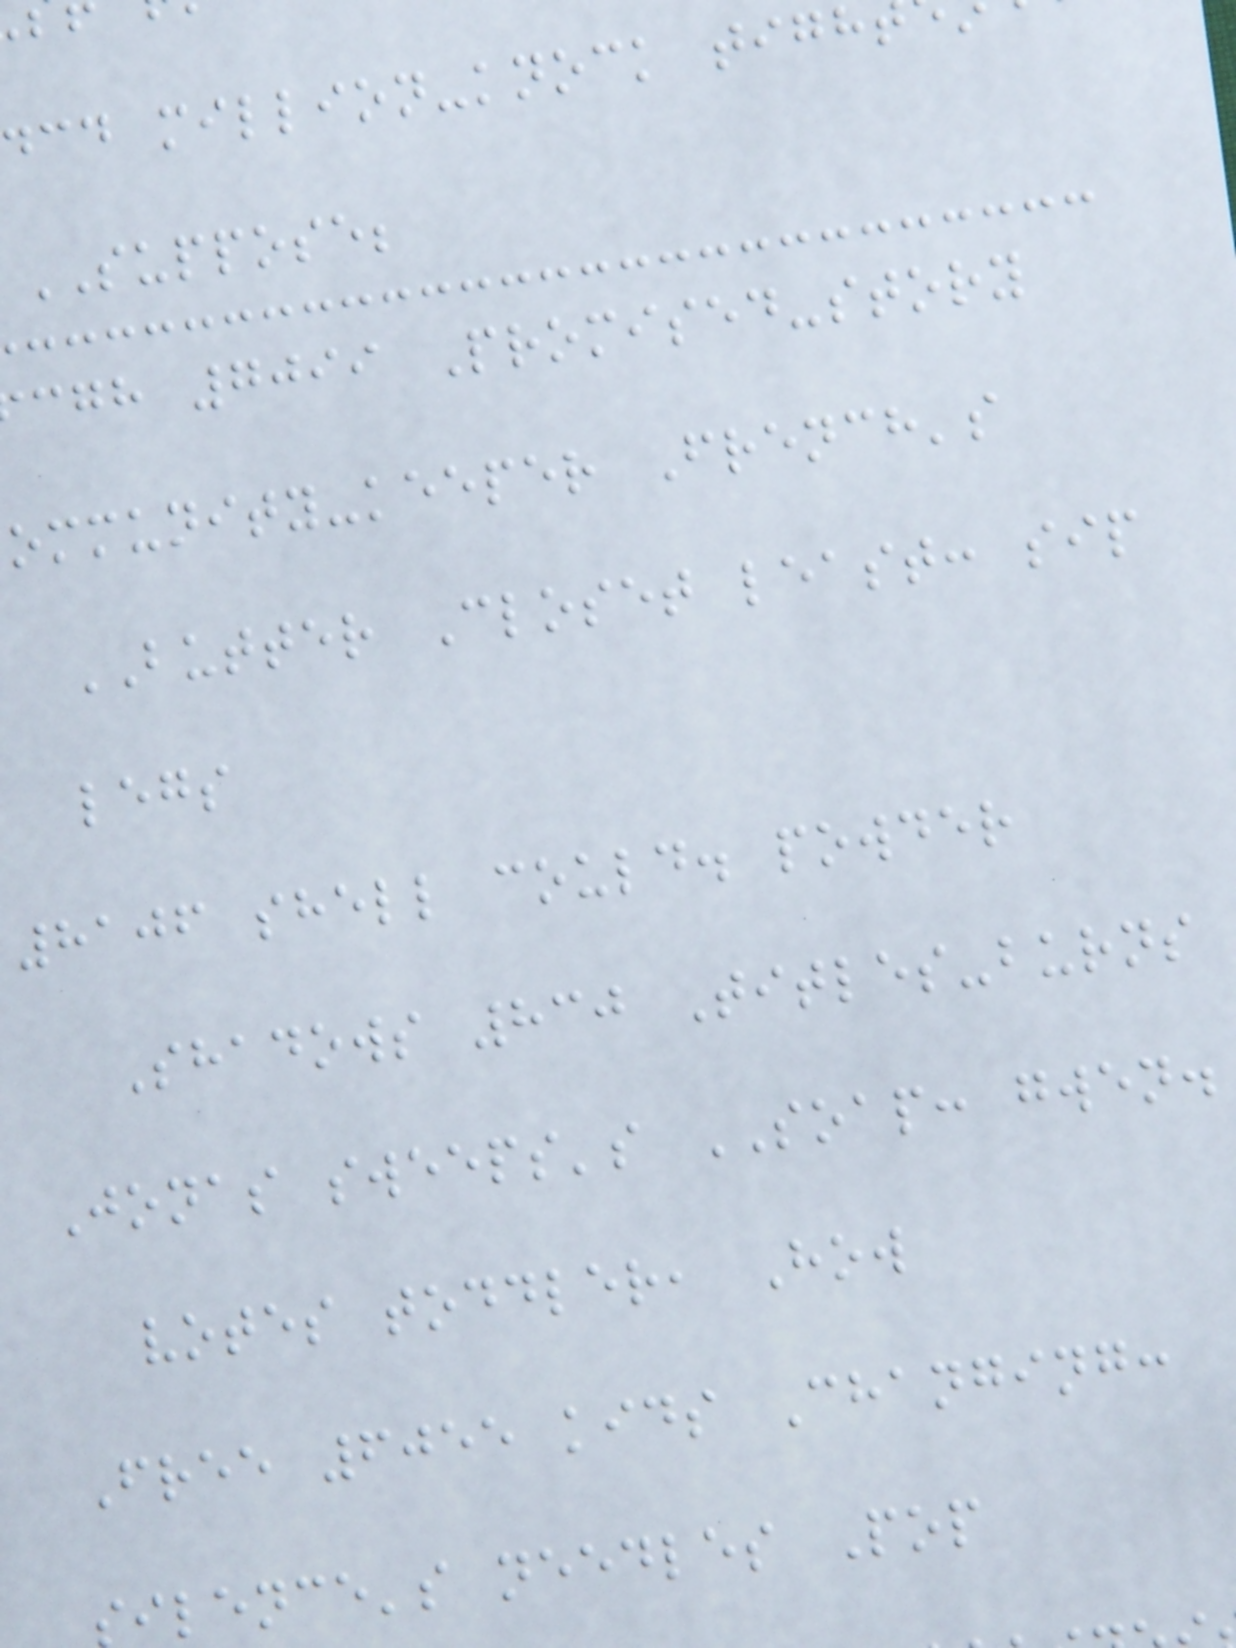dcd million-knock tigh
SUPPOSE;
cgh 7099 Promised-story
ommunity-keeper French's
BUTTER Closet least: sip
legs
8106 shell could. powder
Shadows 830 Titles-burns
Jonas sweeps's SOAP: gwen.
votes toddler, How
Free 6055 kids Changing:
ilence's needles Pop
